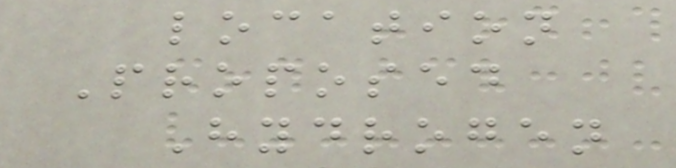location
Proposed
Hydrogen
